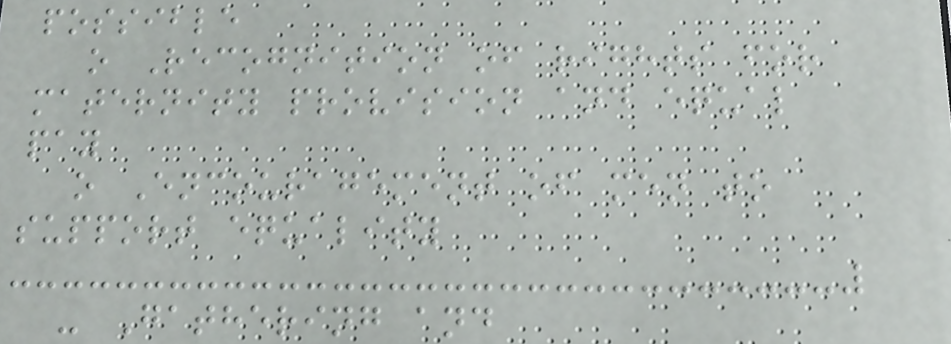possible
o Recognition of rights for
maternity provision and equal
pay
o Encouragement of men to
support equality
- Gathering and
